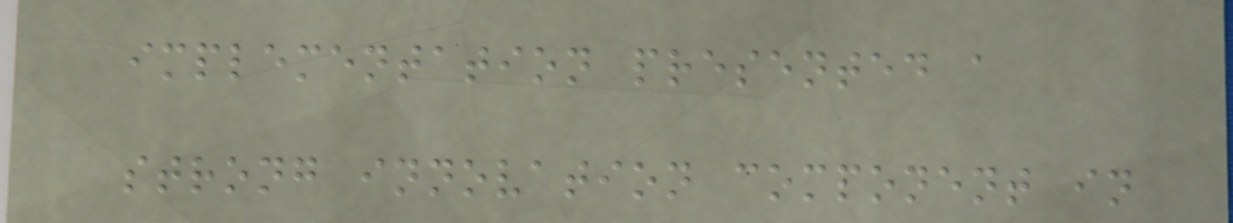implementation presented a
strong innovation component in
